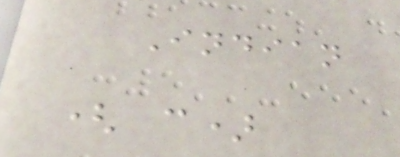Indian
( c)
